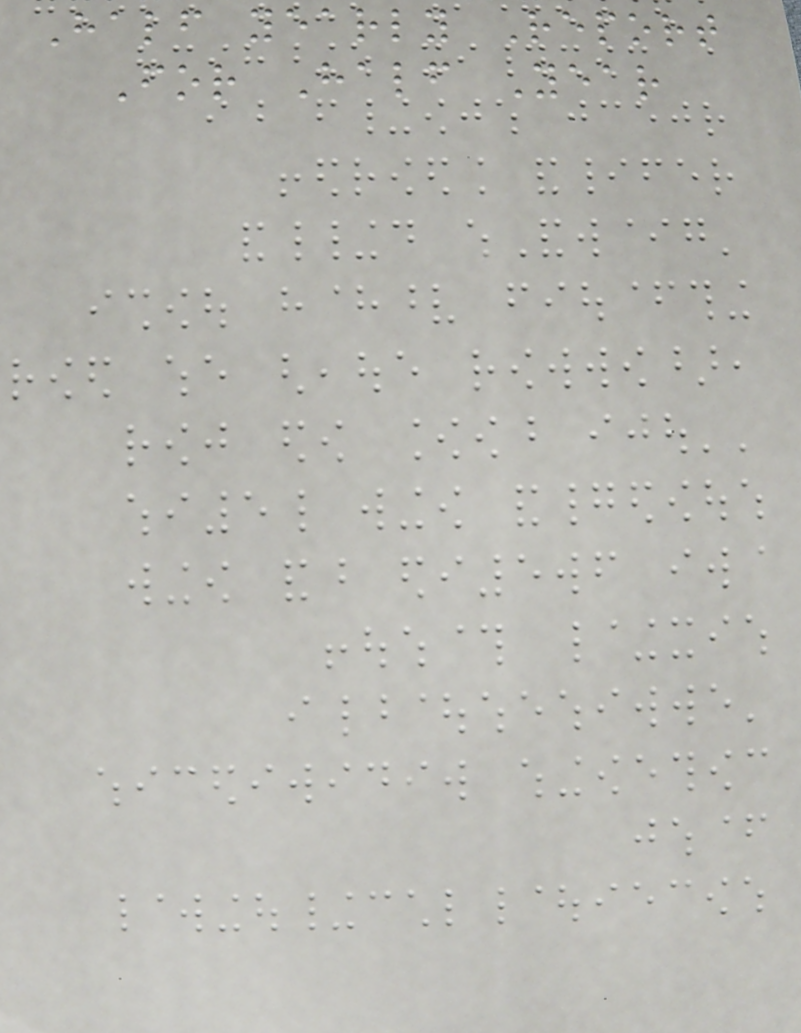Half yearly Report
For Half Year
